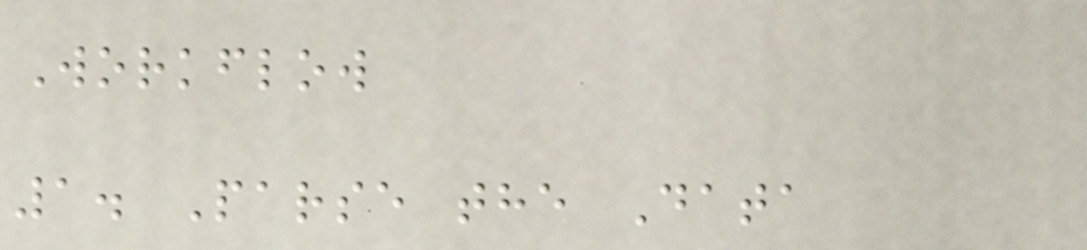Workflow
1. Parse the Data
